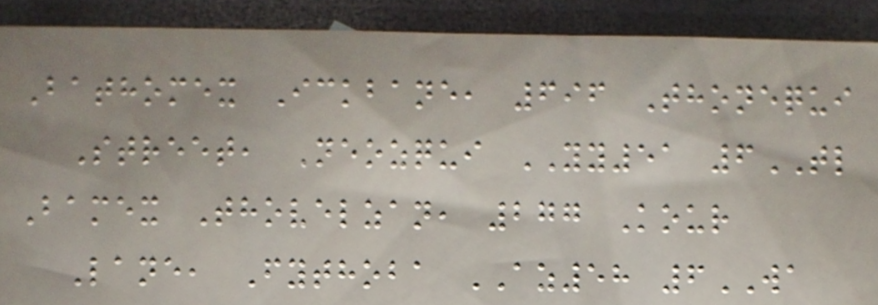Bathomex Ickbane, 696 Thonequi
Street, Neozqui YY51 6TL
Bamex Thovelzan, 277 Kour
Lane, Fythoba AZ58 6WA
